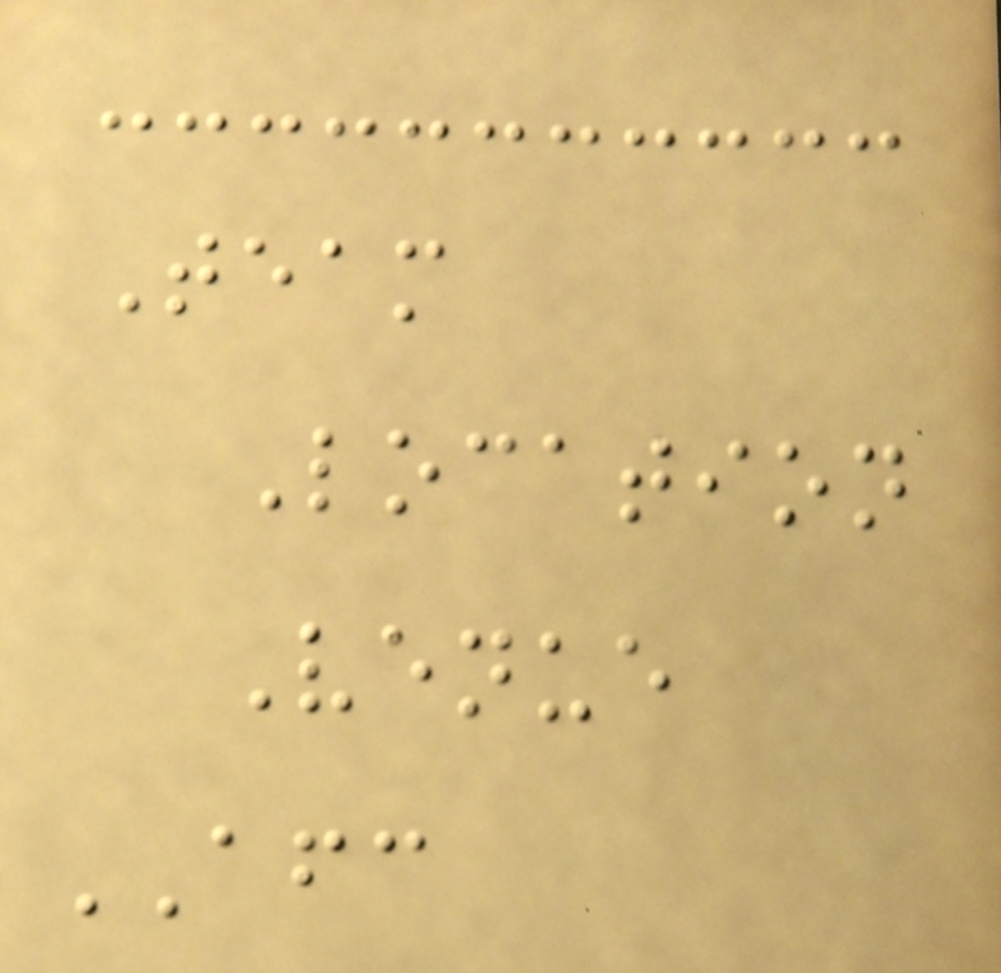Team
Location
Venue
AFC
